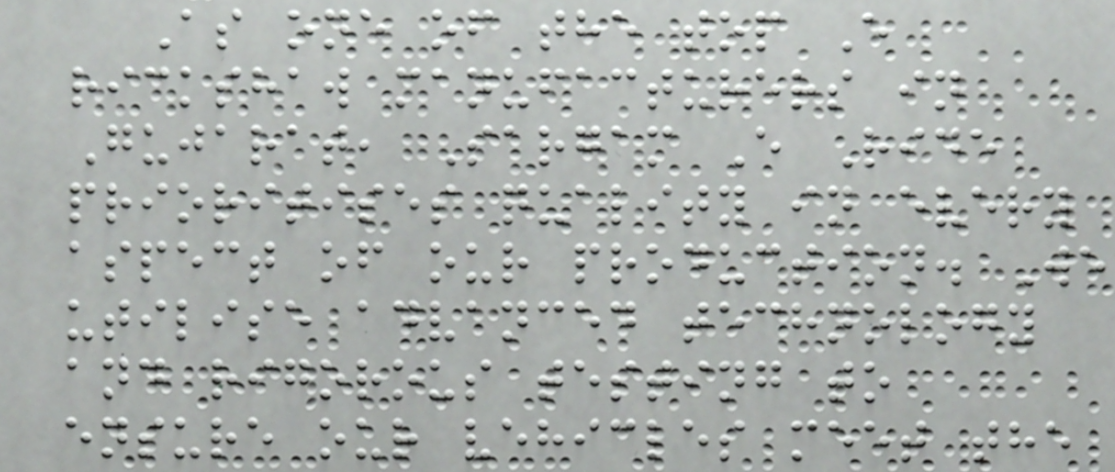As one of the top E
rickshaw manufacturers in
Gujarat, Sargam E Ride
prioritises quality in every
aspect of our production. We
utilise advanced technology
and rigorous testing to
ensure our vehicles meet the
